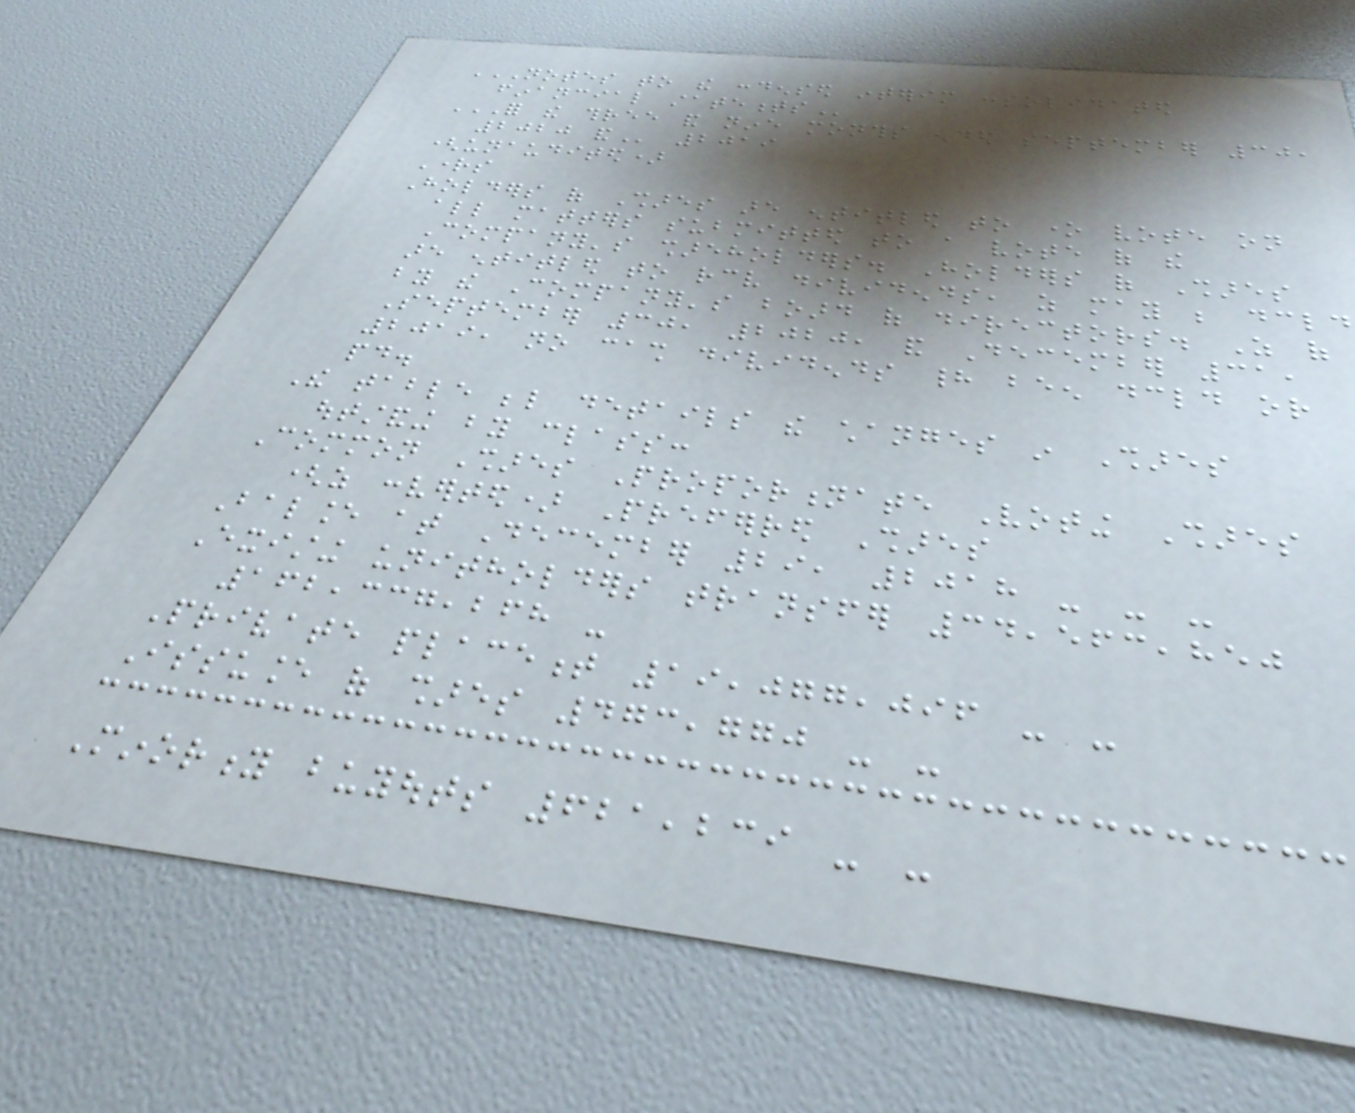NOTES TO THE CONDENSED INTERIM CONSOLIDATED
FINANCIAL STATEMENTS
FOR THE THREE AND NINE MONTHS ENDED SEPTEMBER 30,
2020 AND 2019
(unaudited)
Rights
Holders of Shares are entitled to one vote on
all matters submitted to a vote of the
Company's shareholders. Holders of Shares
are entitled to receive dividends, as may be declared
by the Company's board of directors. As of
September 30, 2020, and December 31,
2019, no cash dividends had been declared or
paid.
The table below details the changes in Shares
outstanding by class:
Common Shares Proportionate Voting Shares
(as converted) Preferred Shares
Balance at December 29, 2018 - - -
Existing unitholders transfer 34,563,850
162,337,268 -
Private placement 19,077,096 - -
Issuance of shares 473,770 - -
Minority buyouts 621,239 - -
